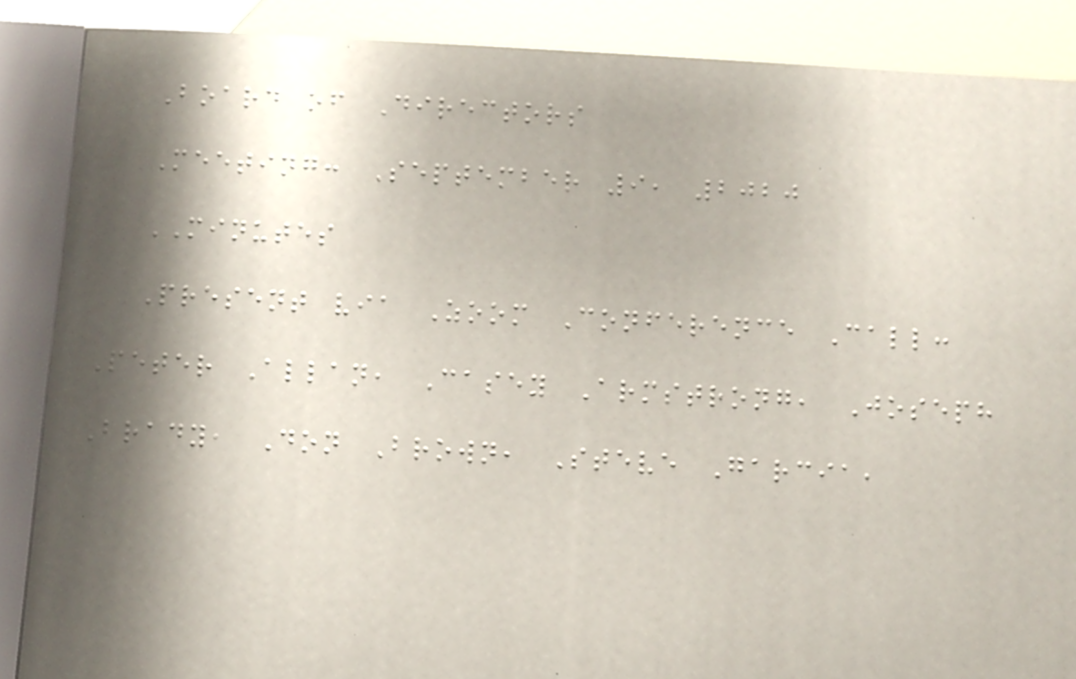Board of Directors
Meeting: September 9, 2020
MINUTES
Present via Zoom Conference Call:
Peter Allan, Casey Armstrong, Joseph
Brady, Don Brown, Steve Garcia,
